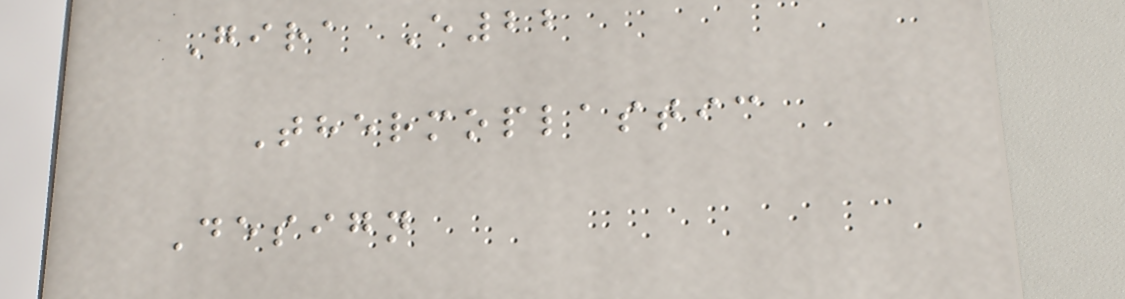Gira E22
Thermoplastic
Design
